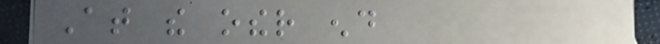At the other end
